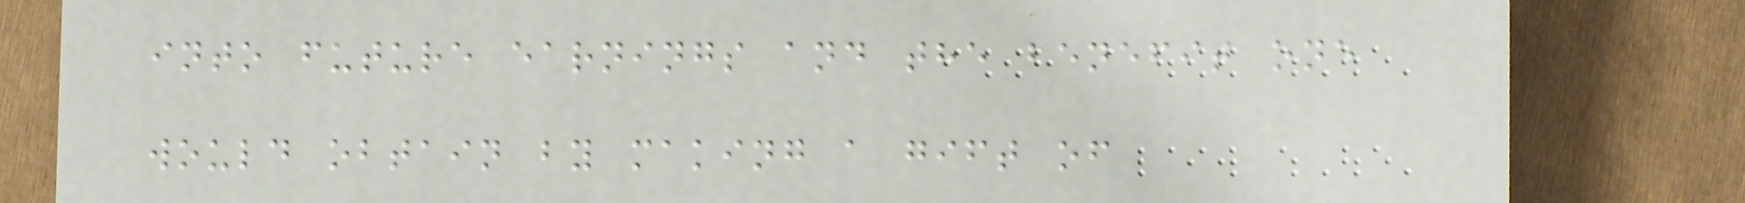into future earnings and the benefit one
would obtain by making a gift of
